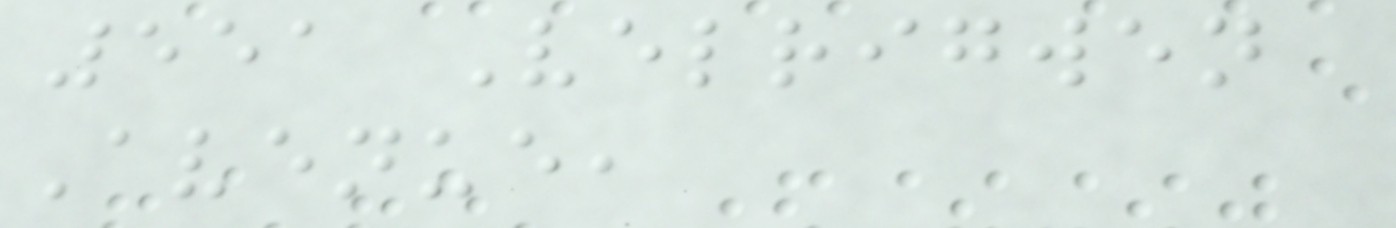551 Velrigwen
Avenue,
